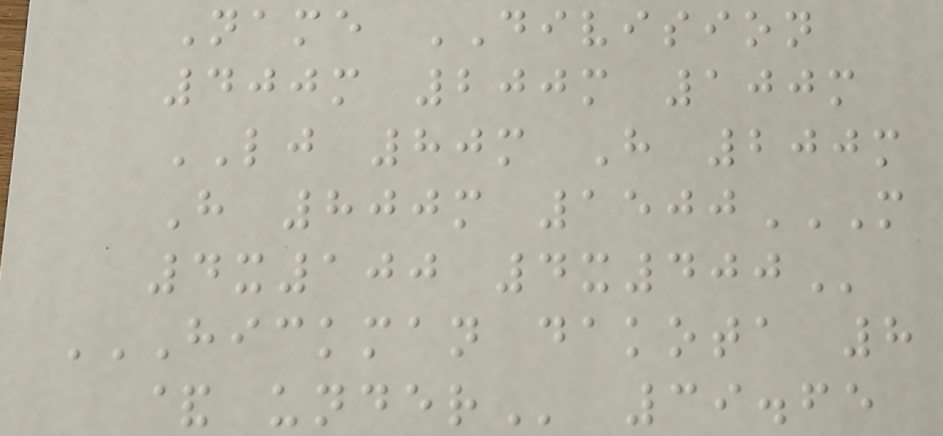Name DIVISION
400m 200m 100m
LJ 80m H 200m
H 800m 1500M
4X100 4X400
HICKMAN DAKOTA 8
& UNDER 39.65
